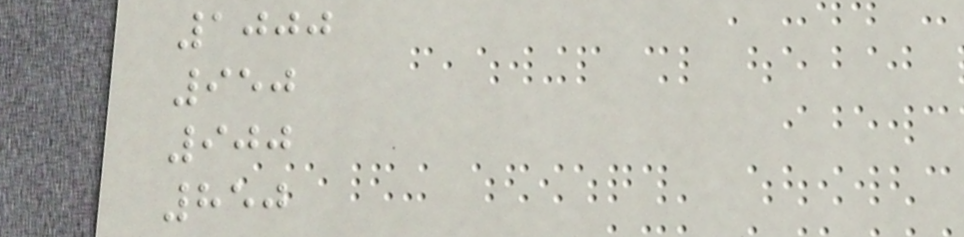1000
950
900
850
